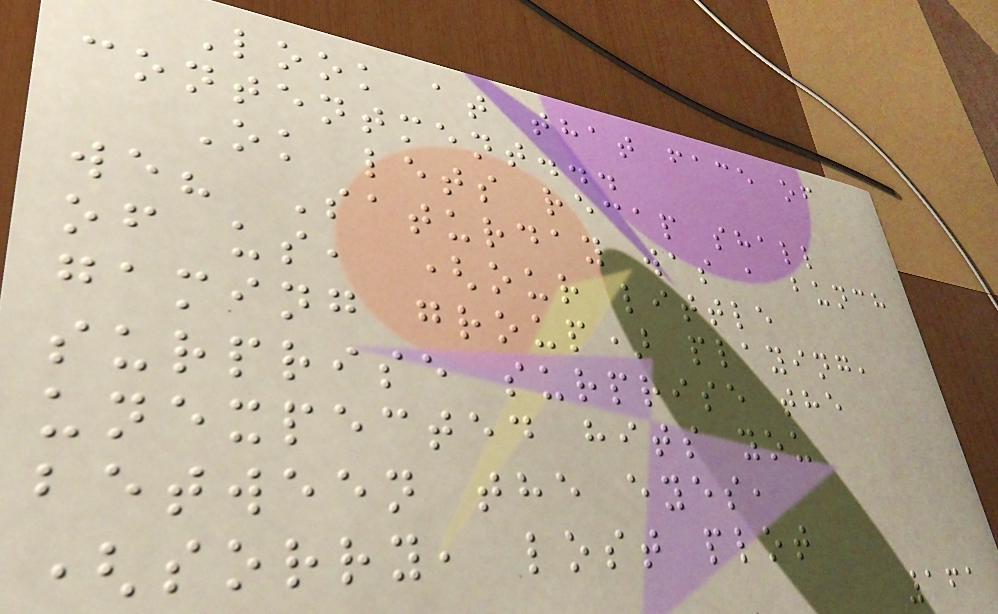Look at that face of
contentment...
Ok lets recap shall
we? Saturday was a bunch
of us, (our little
gaming group) playing,
surprise surprise the
unexpected hits you
between the eyes,
(sorry, lost plot
161
